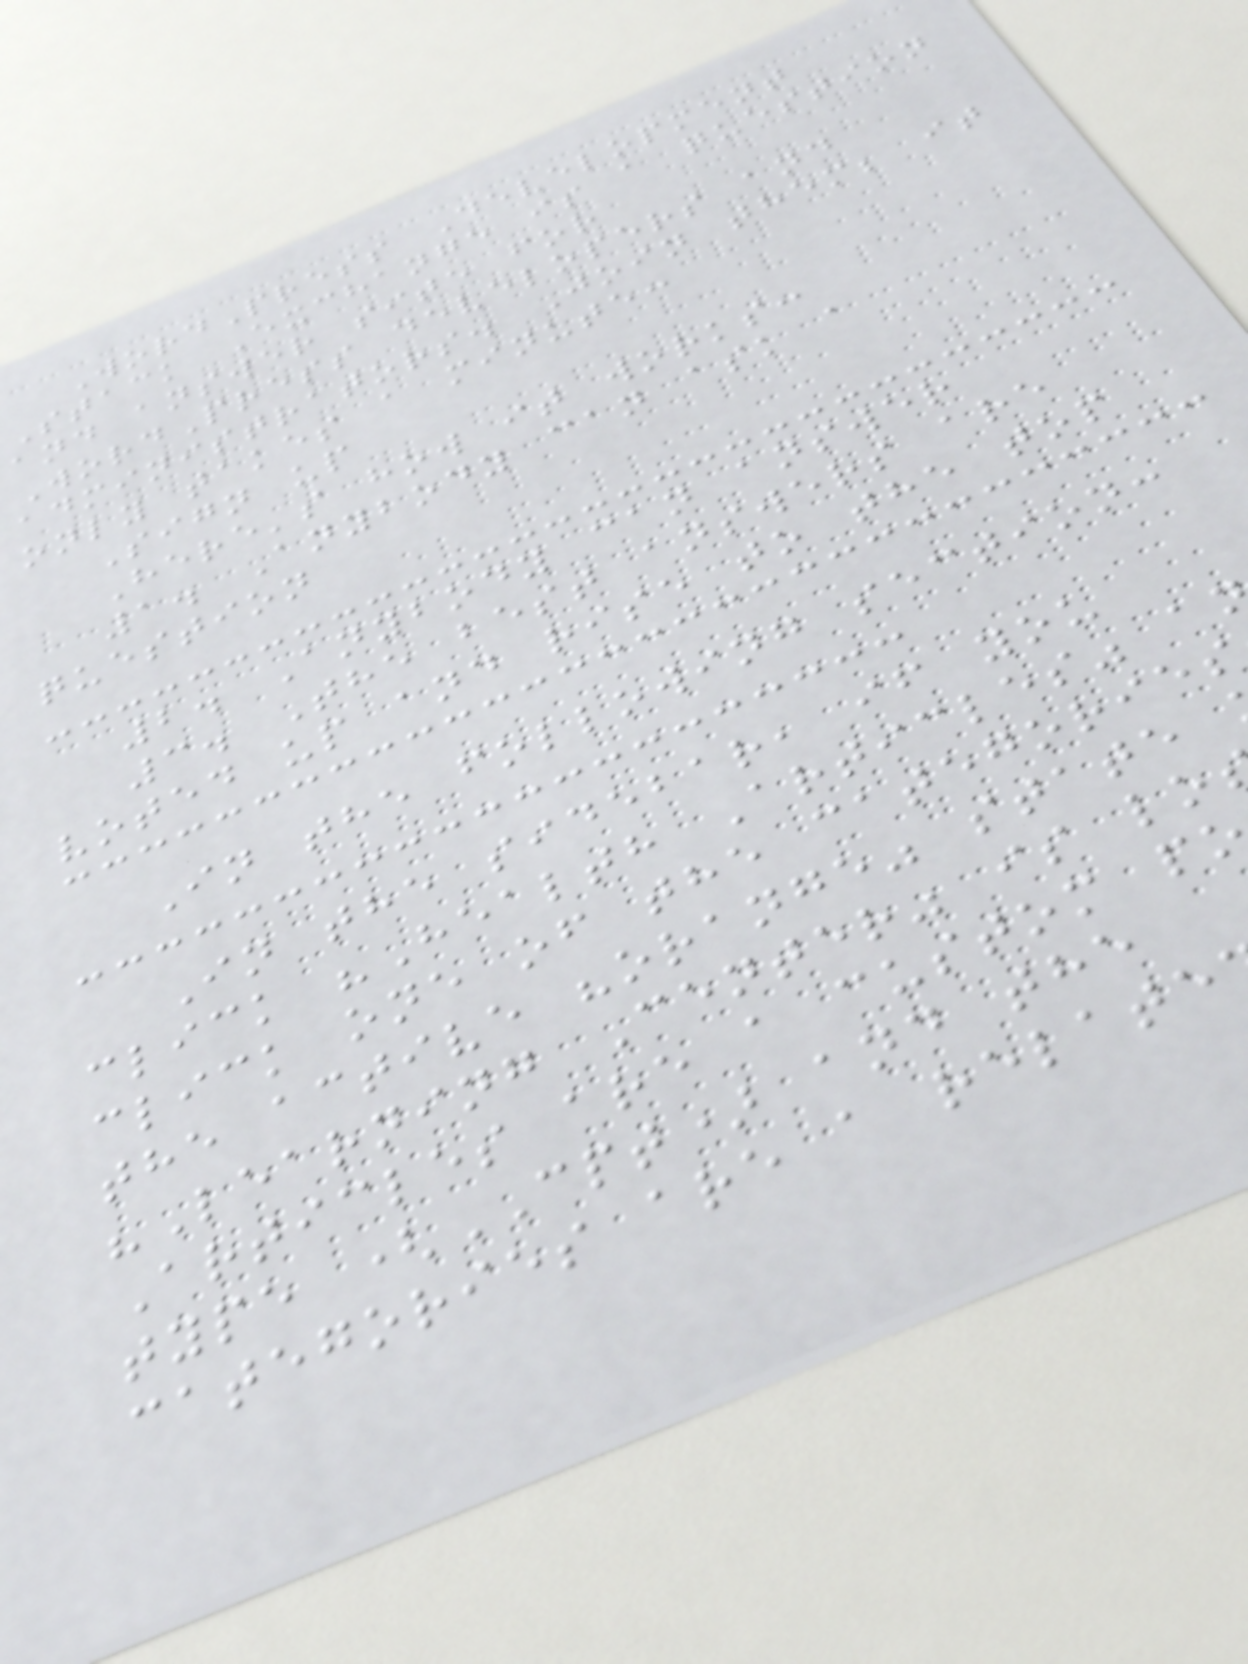WordPress Development
Stack Exchange is a question
and answer site for
WordPress developers and
administrators. Join them; it
only takes a minute:
Sign up
Here's how it works:
1. Anybody can ask a
question
2. Anybody can answer
3. The best answers are
voted up and rise to the top
In the following section:
In the sidebar, if you
click "Health Articles" a
click one of the categories
the active "orange" state
"Learning Center" is lo
Articles are a custom p
type (CPT) and the
categories are a relate
